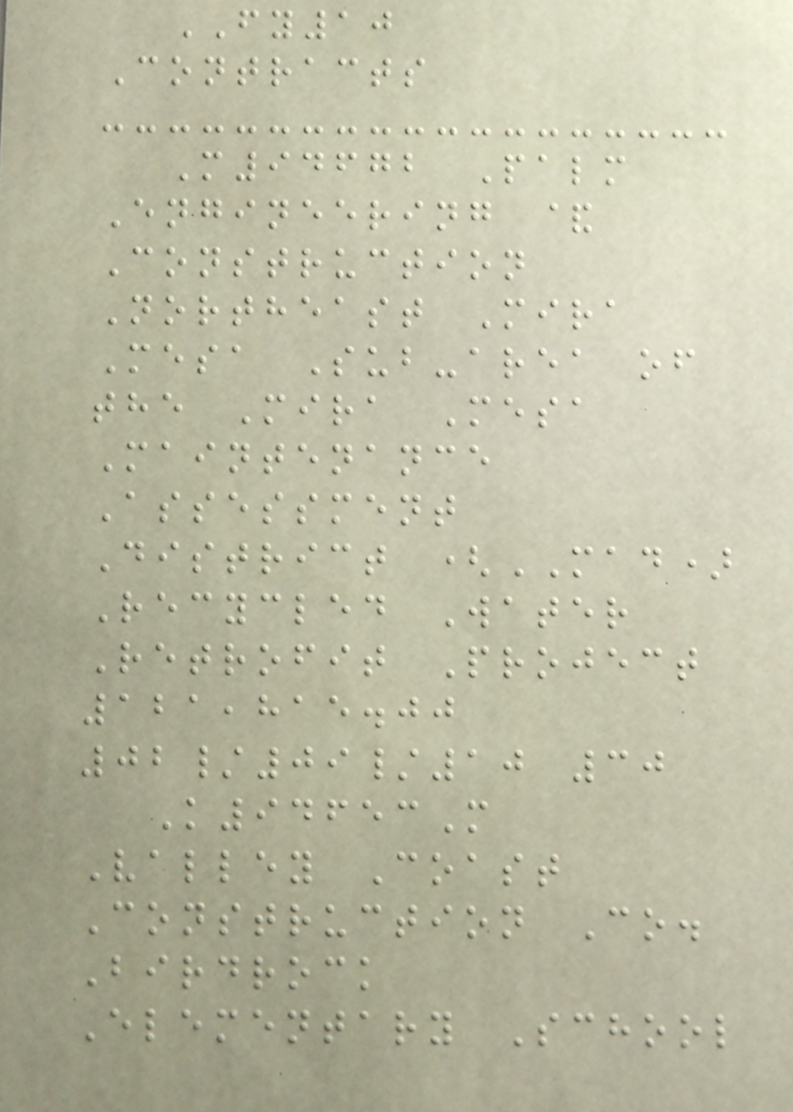FY10
Contracts
M94672 Palm
Engineering &
Construction
Northeast Mira
Mesa Sub-area of
the Mira Mesa
Maintenance
Assessment
District (MAD)
Recycled Water
Retrofit Project
121,815.00
02/09/10 30
K94653M
Valley Coast
Construction Co.
Birdrock
Elementary School
